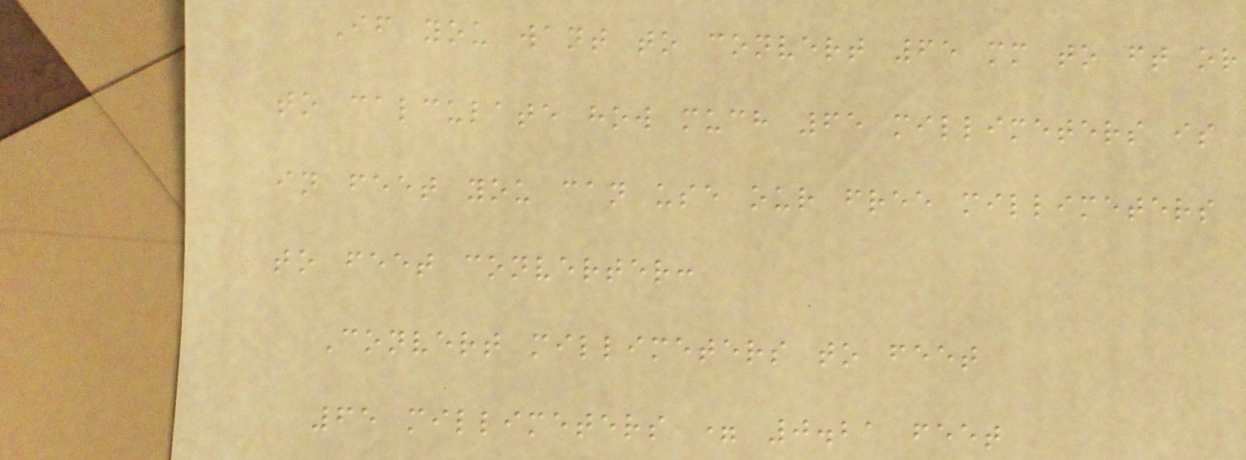If you want to convert 65 mm to ft or
to calculate how much 65 millimeters is
in feet you can use our free millimeters
to feet converter:
Convert millimeters to feet
65 millimeters = 0.21 feet
